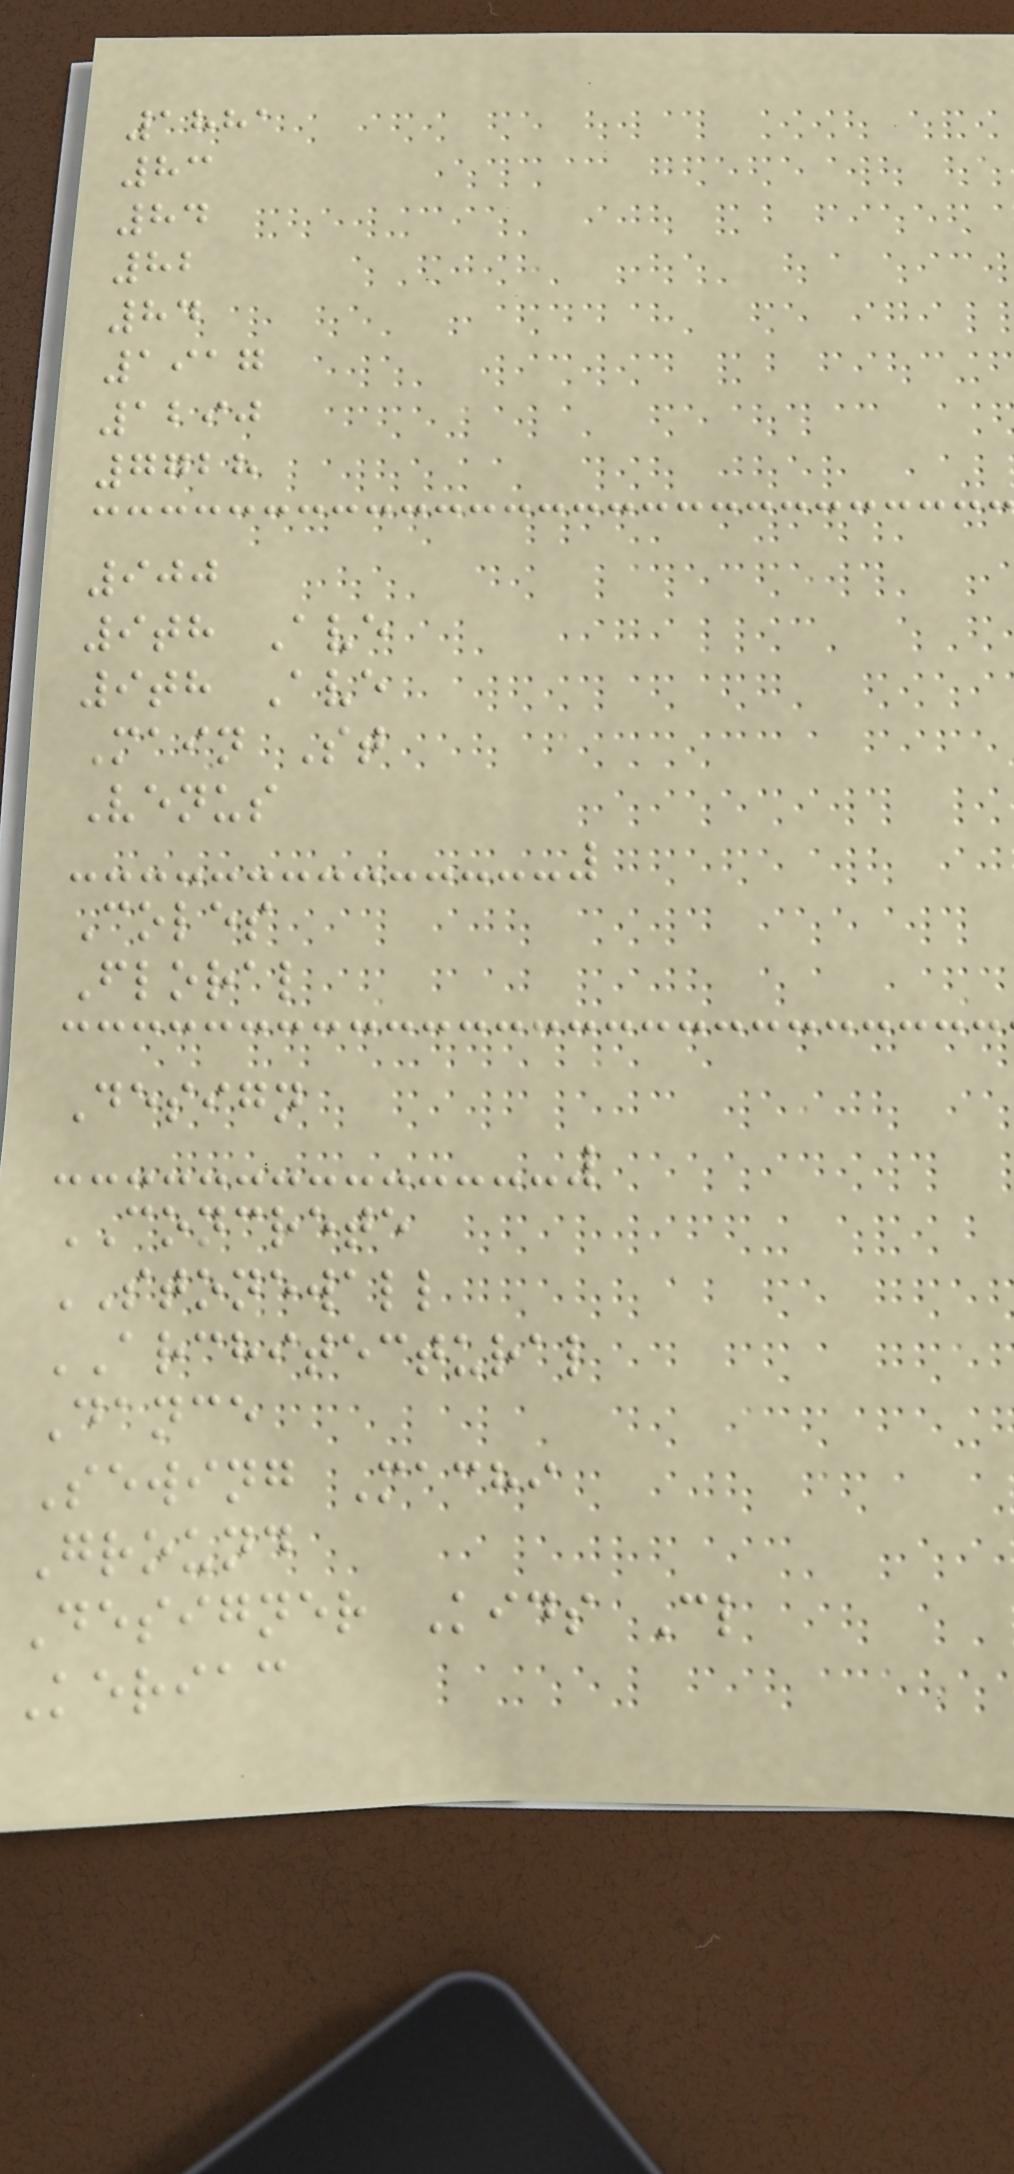1881
83
84
82
84
1917
1290
7728
900
9th Ave
9th Ave
Main St
Venus
Coles
Floral
Design
CONCRETE
STONEWALL
ARCHITECTURAL
Dance
Sewing Machi
Ground
Designer Kids Cl
Keriac
